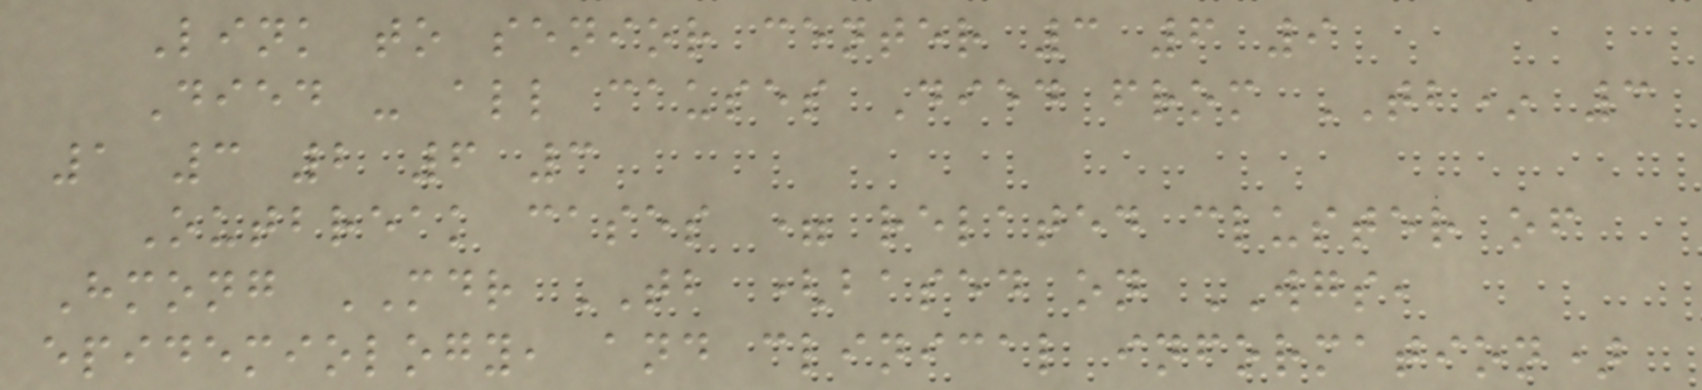Link to senior center 3 6 9
Died - all causes Died from TB* 3
1 3 2 6 3
Outbreak cases = related cluster of
Hmong MDR TB (based on WGS,
epidemiology, and clinical information)
